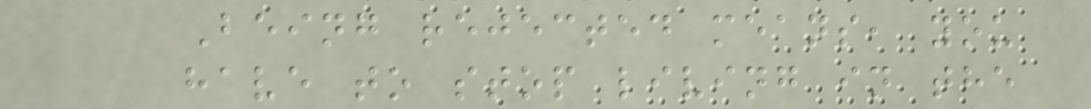Being rejected means, you
have to stop living in the
